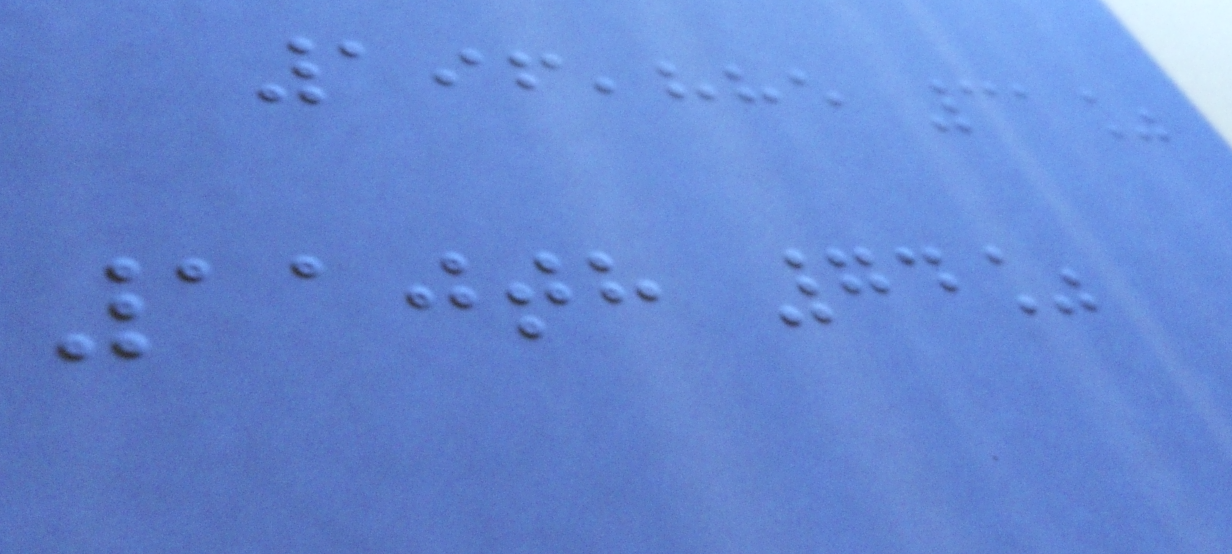196,885 31%
110th 74%
